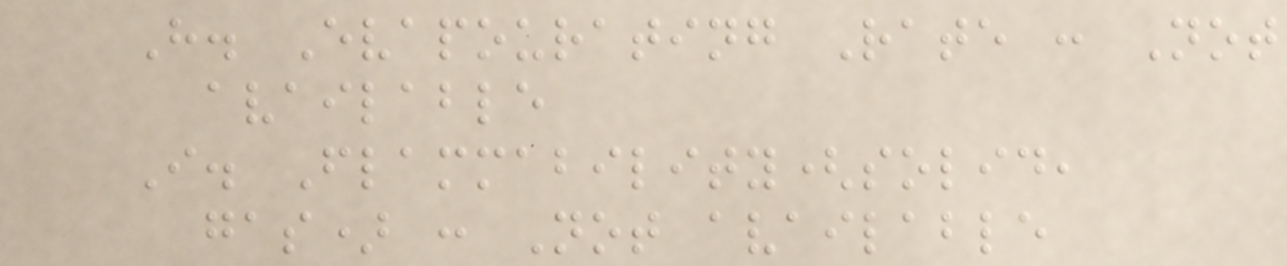H. Evapourating Rate : Not
available
I. Flammability(solid,
gas) : Not available
